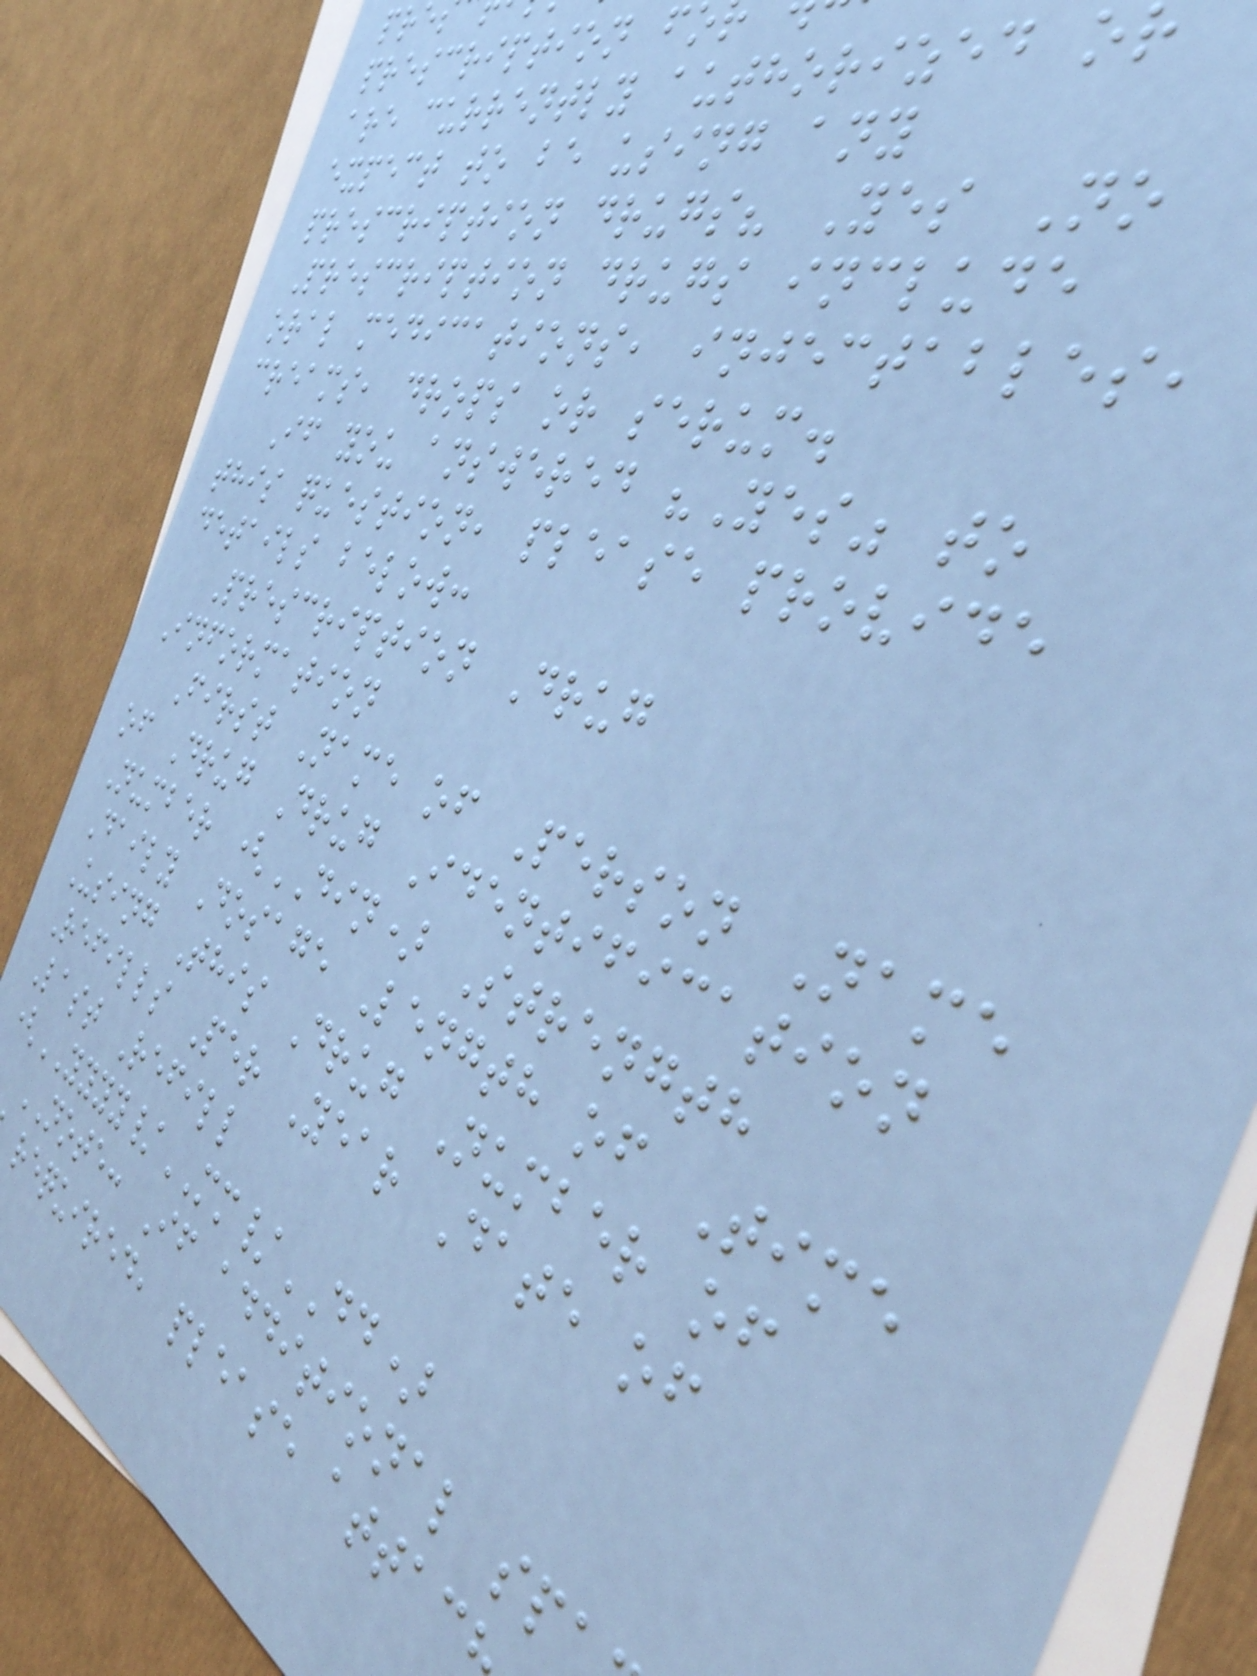prescription f
are currently authorized o
expect to be using any
prescription drugs? Yes No
Prescription drugs include
oral medications, injectables,
creams, drops or serum.
If you answered "Yes" to
this question, please provide
details below:
Prescription Drug
Information
First Name of Person Name
of Drug Drug Identification
Number (DIN) Strength
Daily Dosage Length of Time
Using This Drug Number of
Refills Per Year Date of
Last Refill
(YYYY/MM/DD)
NOTE: If additional sp
required, please attac
